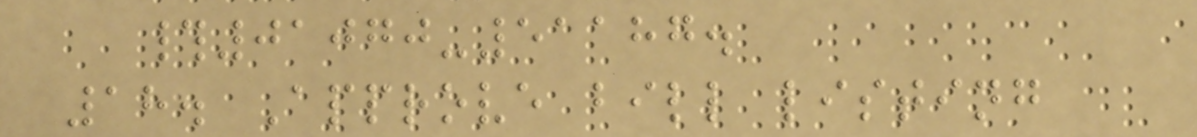#01070-51187.
18. Approve bill listing
